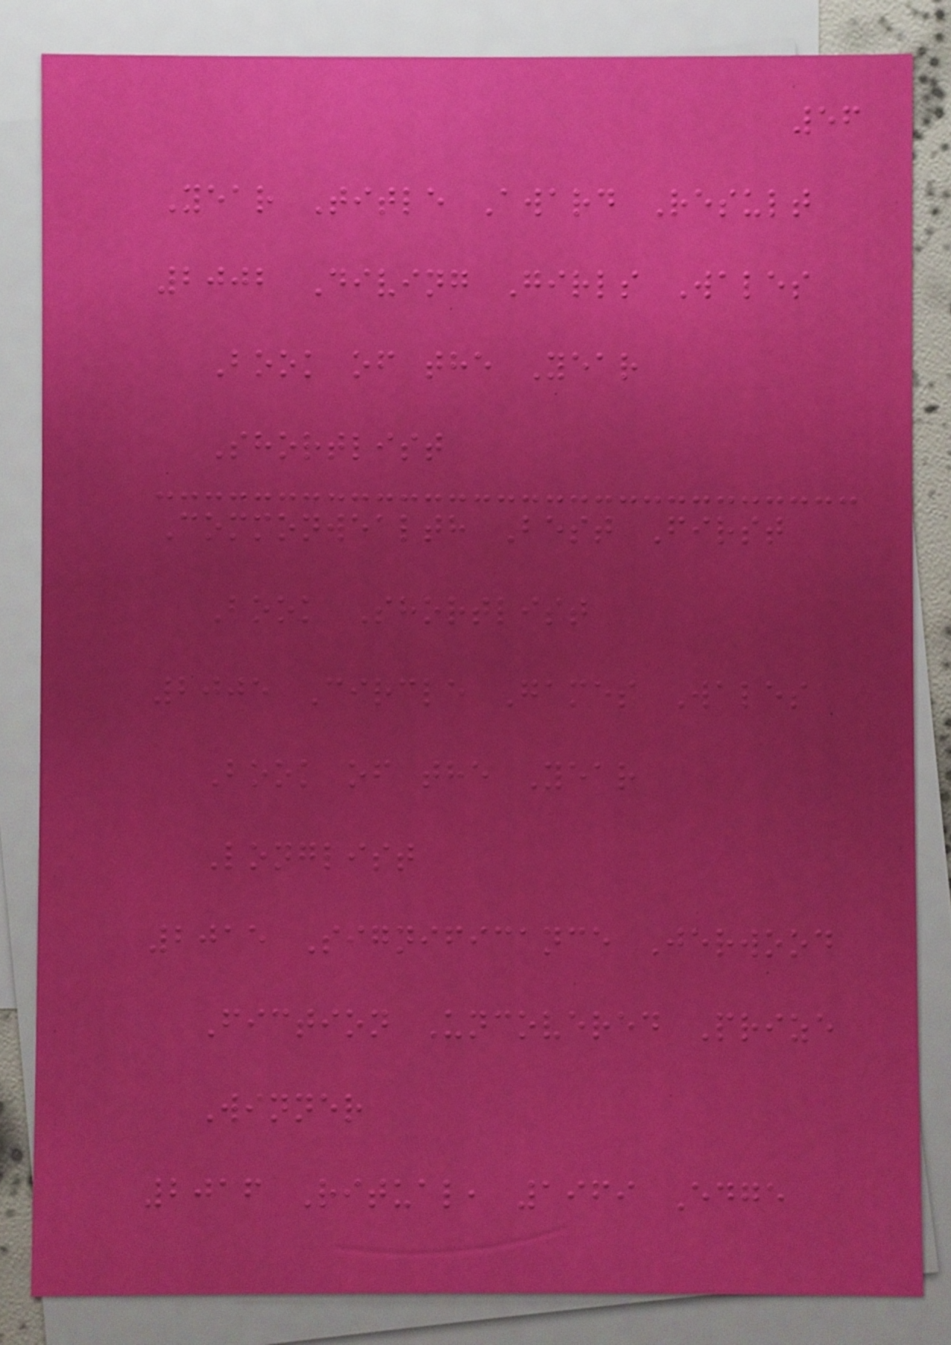56
Year Title Award Result
2002 Diving Girls Wales
Book of the Year
Shortlist
Commonwealth Best First
Book Shortlist
2005 Circle Games Wales
Book of the Year
Longlist
2015 Significance Jerwood
Fiction Uncovered Prize
Winner
2016 Ritual, 1969 Edge
